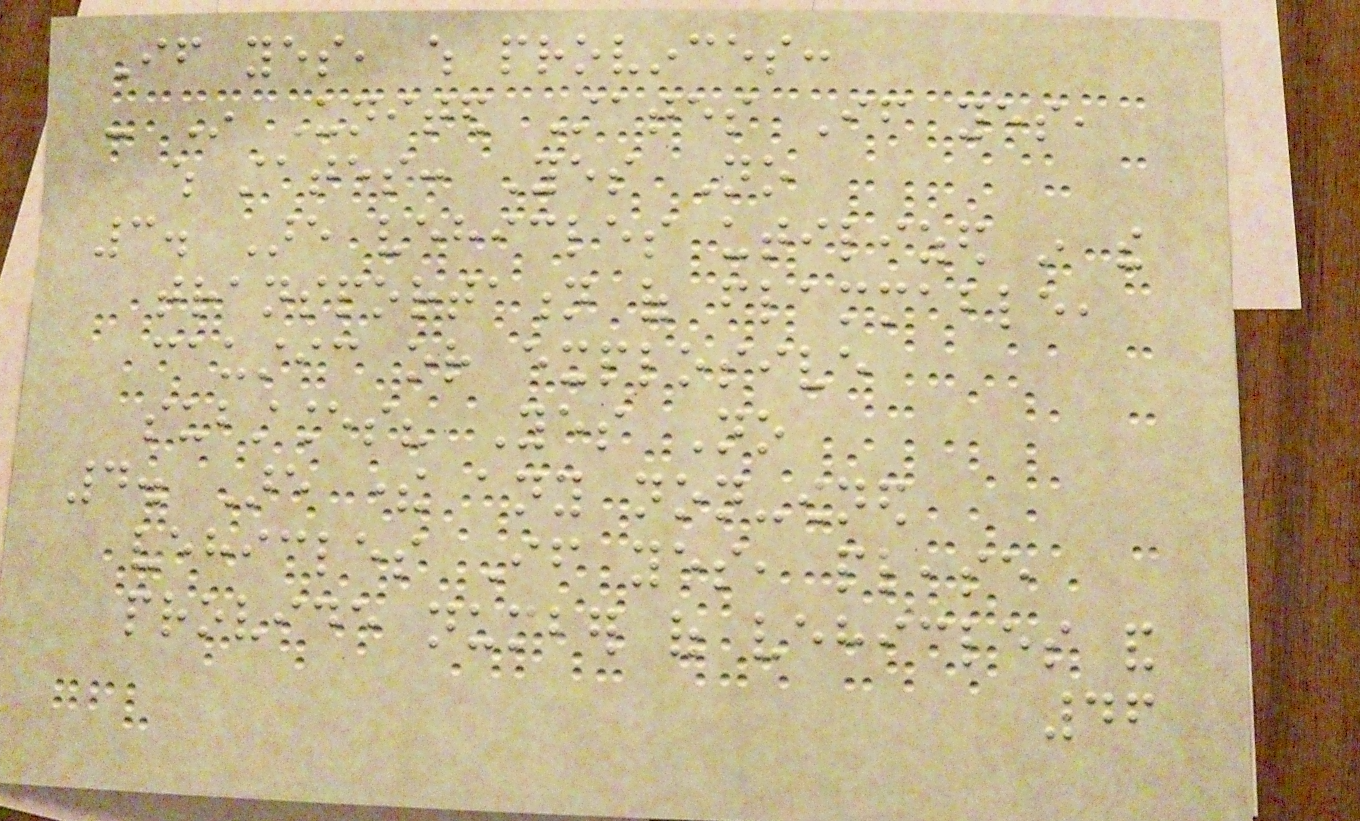If yes, which provinces:
- In United States If yes,
which states: Yes No
3. Are vehicles utilized in the
transportation of flammable,
caustic or explosive
substances? Yes No
4. Are there any non-owned
vehicles If yes, please
provide number of vehicles and
46
